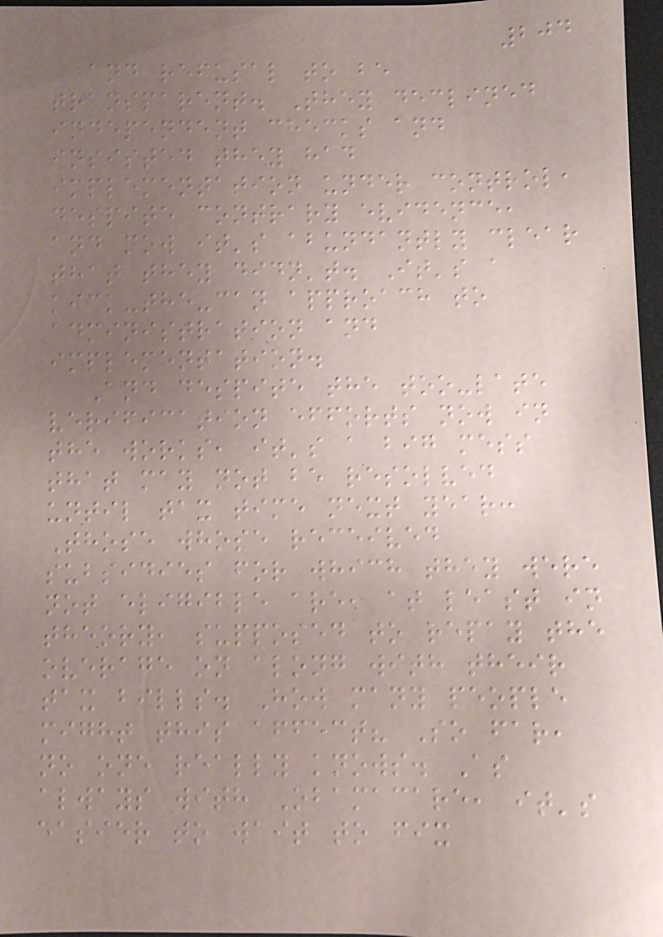204
and refusal to be
transparent. They declined
independent checks and
insisted they had
implementation under control,
despite contrary evidence,
and now it's abundantly clear
that they didn't. It's a
kick-the-can approach to
administration and
implementation.
And despite the too-late
verification efforts now in
the works, it's a big mess
that may not be resolved
until tax time next year:
Those whose received
subsidies for which they were
not eligible are, at least in
theory, supposed to repay the
overage on along with their
tax bills. How many people
might this affect? So far,
no one really knows. As
always with Obamacare, it's
easier to wait to fix
